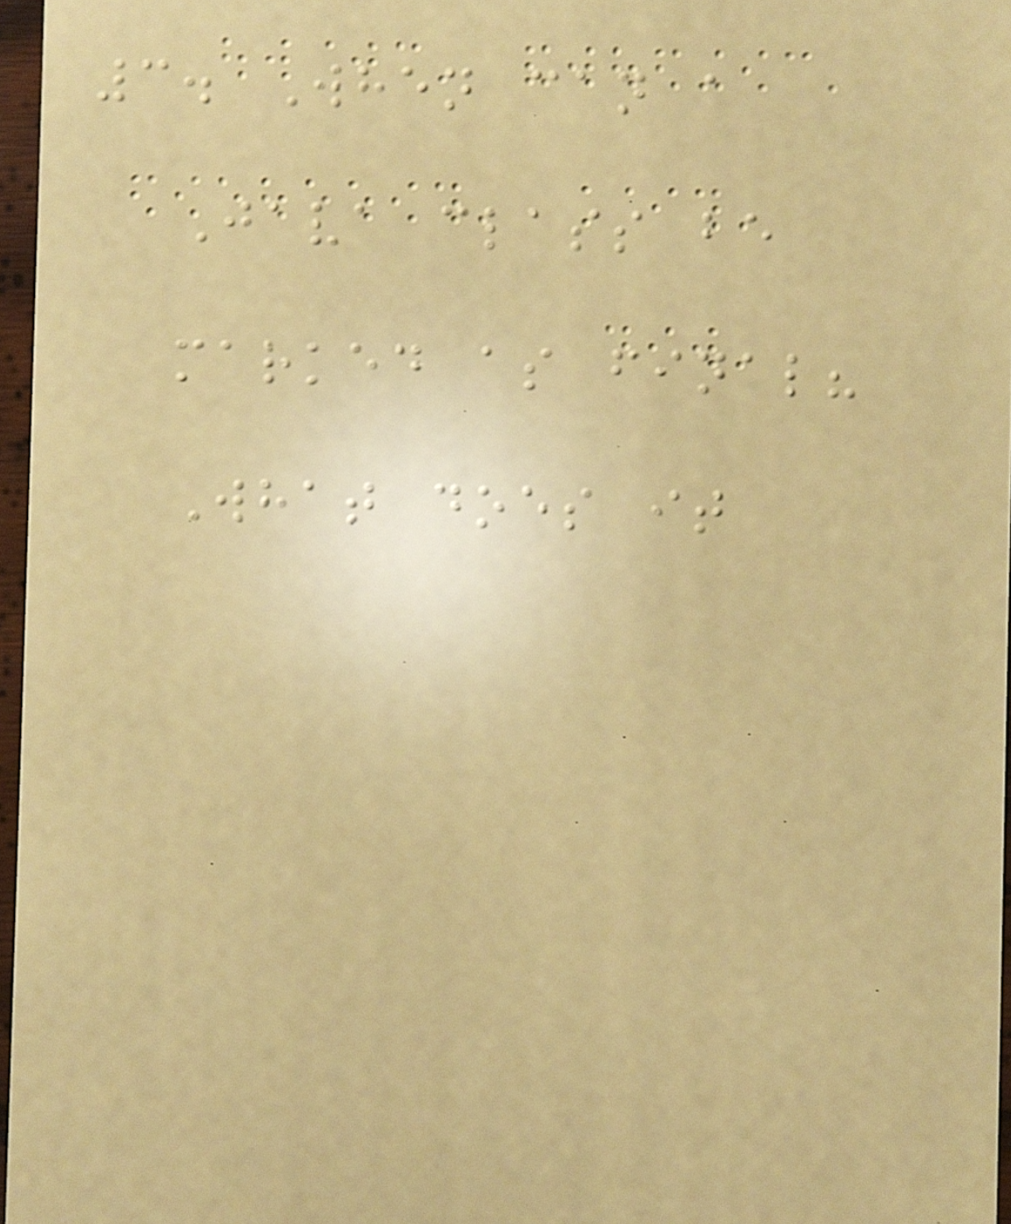3. When can a
Java class be
marked as final?
What does it
